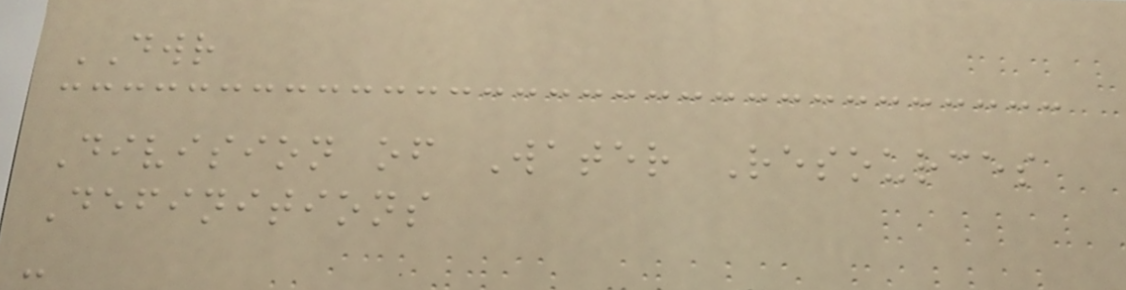DWR
Division of Water Resources
Definitions
-
